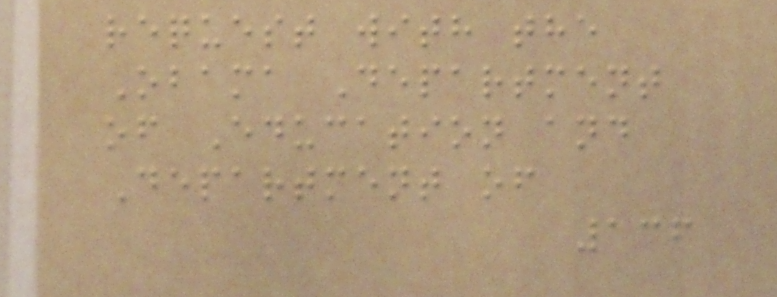request with the
Obama Department
of Education and
Department of
136
